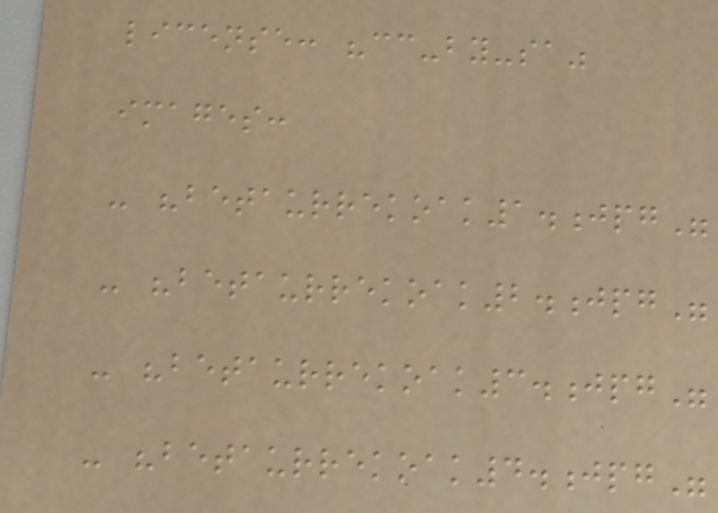license: "cc-by-sa"
images:
- "betaurrekoak1.jpg"
- "betaurrekoak2.jpg"
- "betaurrekoak3.jpg"
- "betaurrekoak4.jpg"
